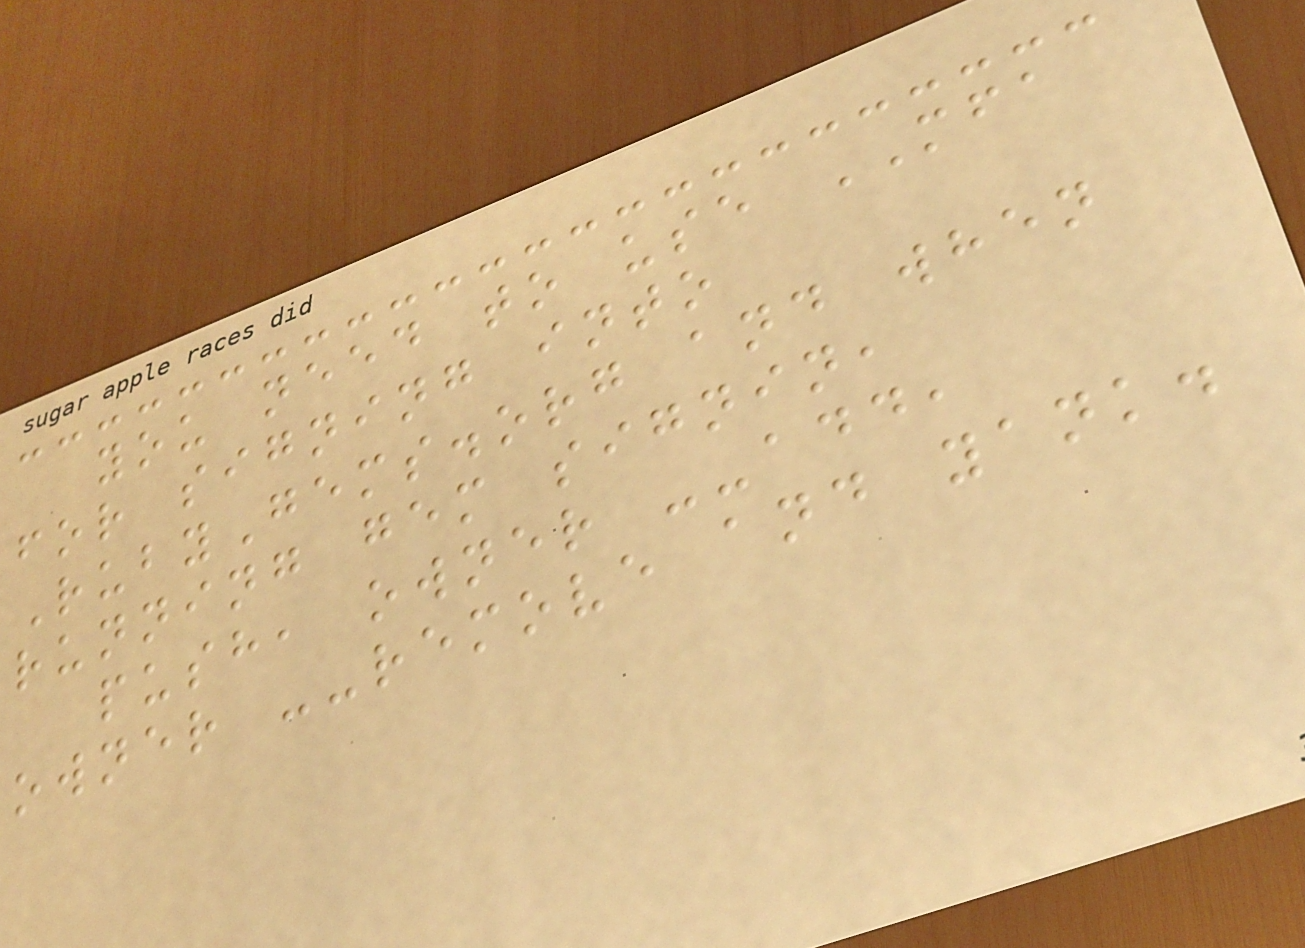you need to use MFA
for signing into
RubyGems.org and when
running gem signin,
push, owner --add,
owner --remove and yank.
